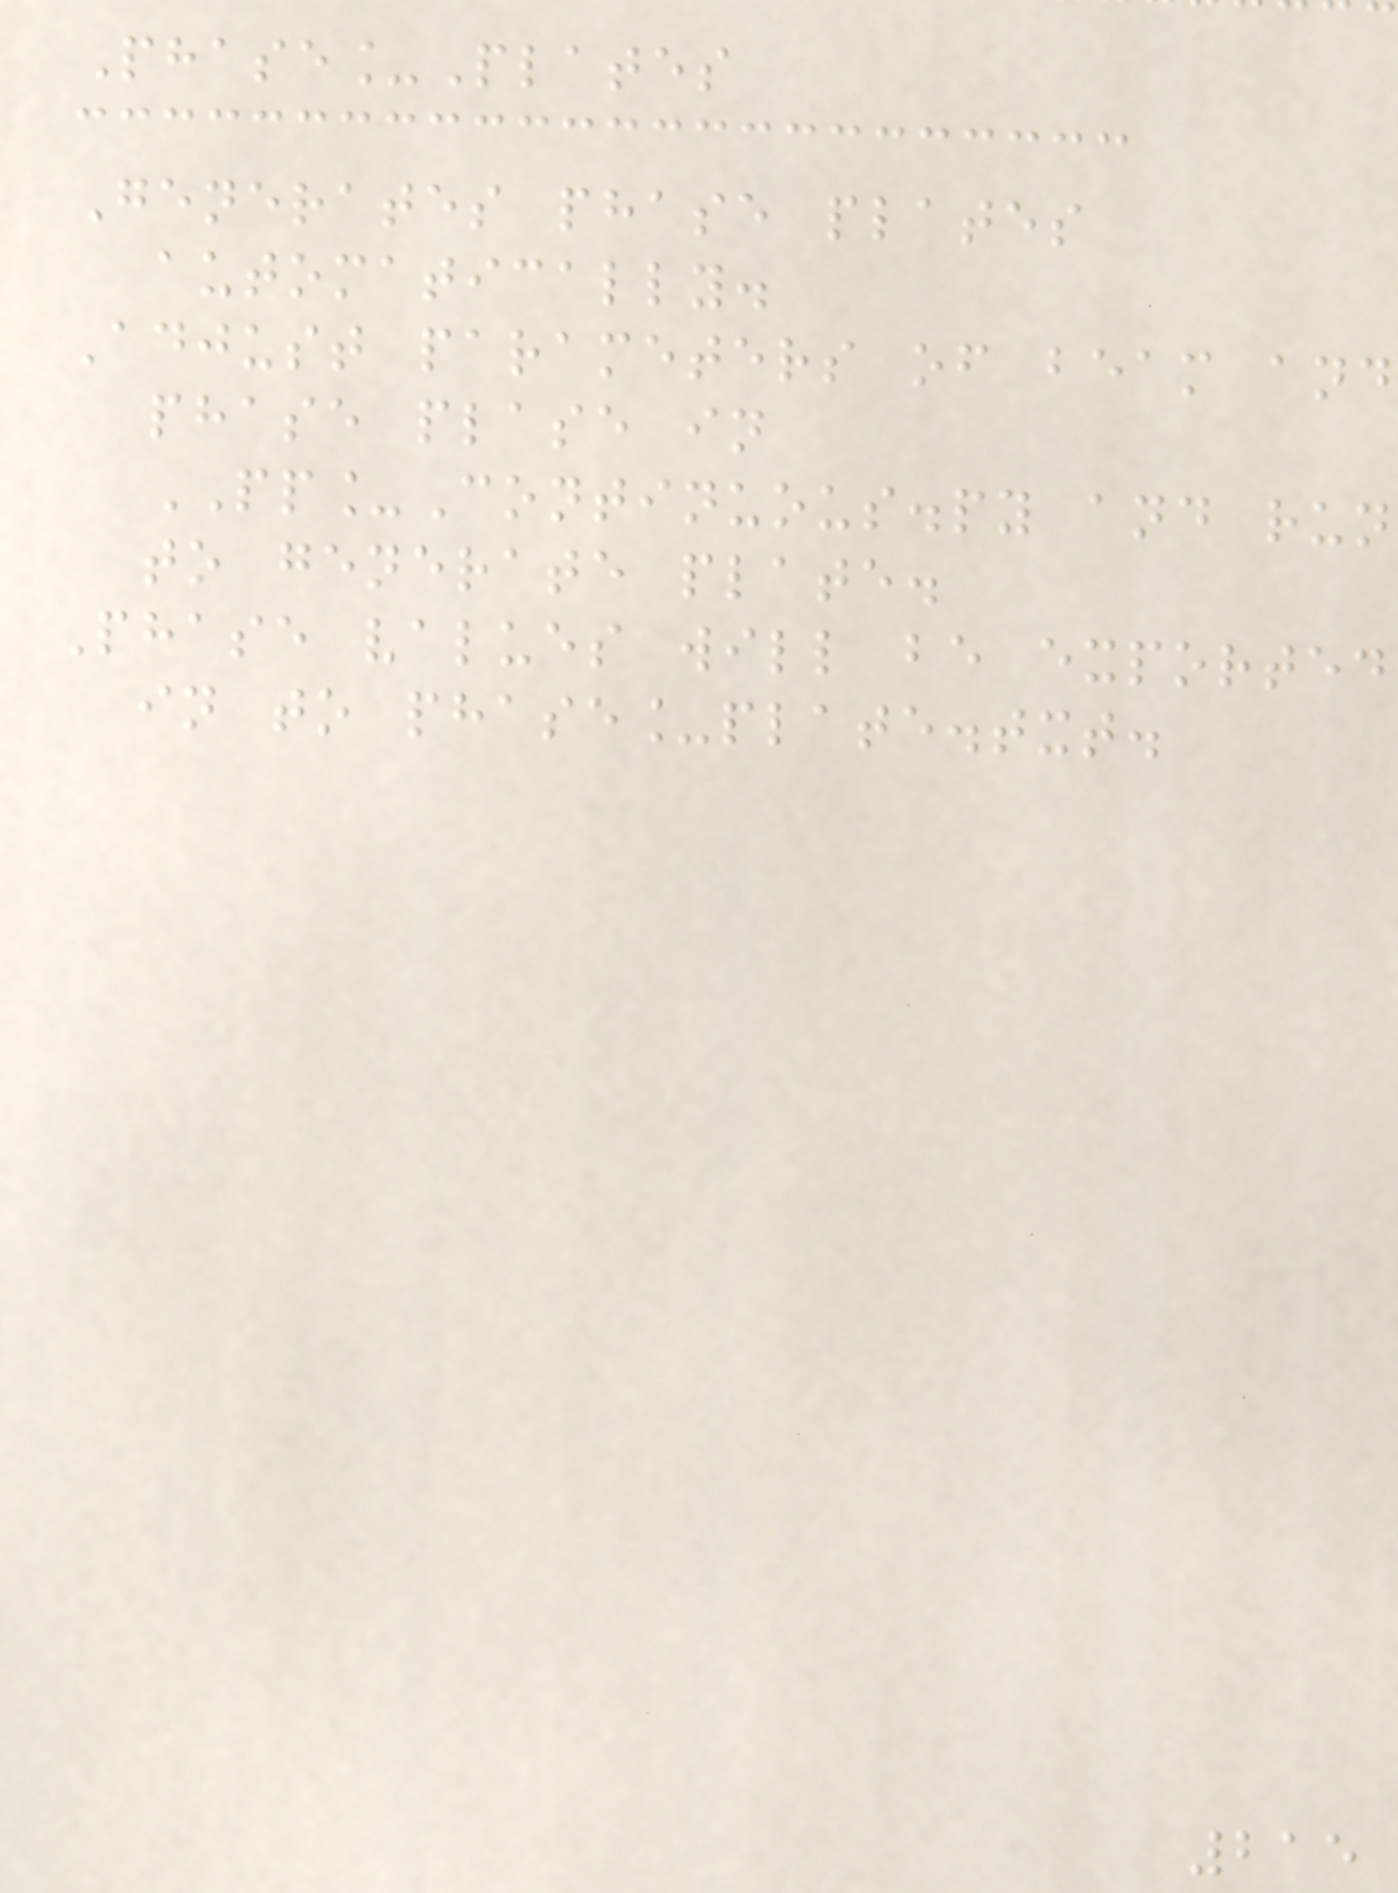Phase_Plates
Generates phase plates
automatically.
Adjust parameters of beam and
phase plase in
PP_Continuous.py and run
to generate plate.
Phase values will be exported
in to phase_plate.txt.
215
